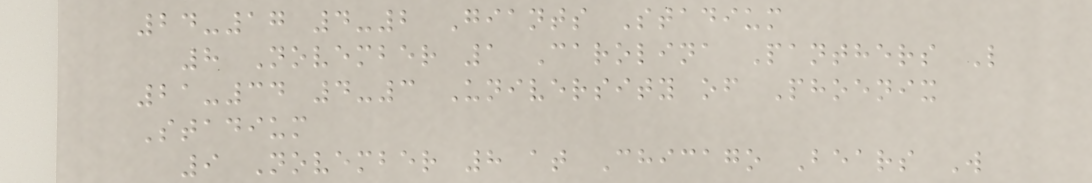24-17 4-2 Giants Stadium
8 November 1 Carolina Panthers L
21-34 4-3 University of Phoenix
Stadium
9 November 8 at Chicago Bears W
